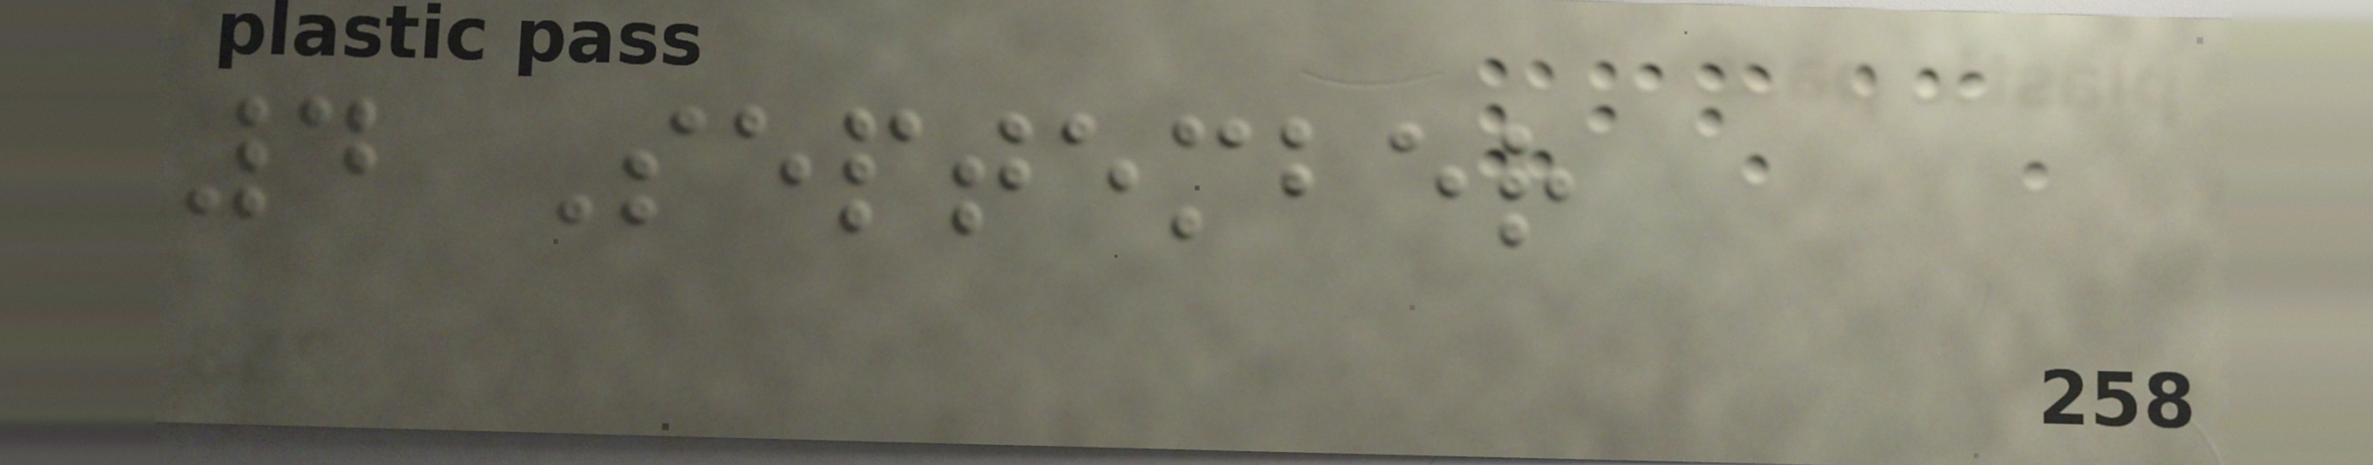4 September
